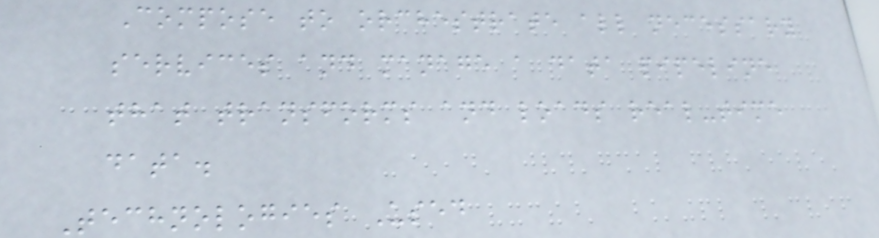Compose to orchestrate all necessary
services and manage a data pipeline
that transforms and loads real-time
data.
Technologies Used
